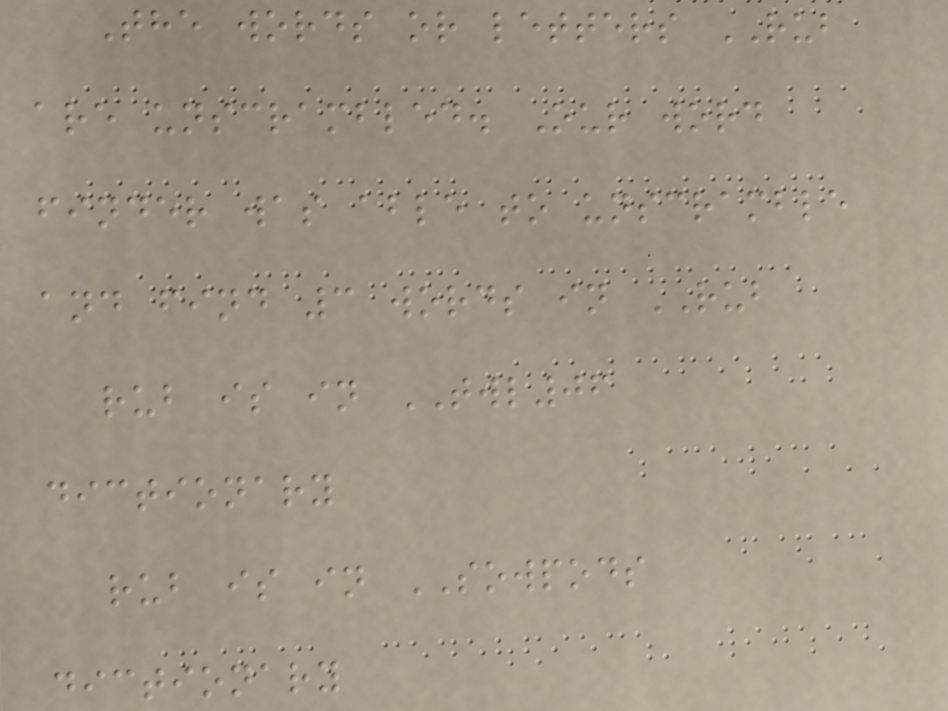The words or letters RUB
are unscrambled. Our word
finder was able to unscramble
and find 3 words in RUB
rub is in TWL06
dictionary
rub is in SOWPODS
dictionary
